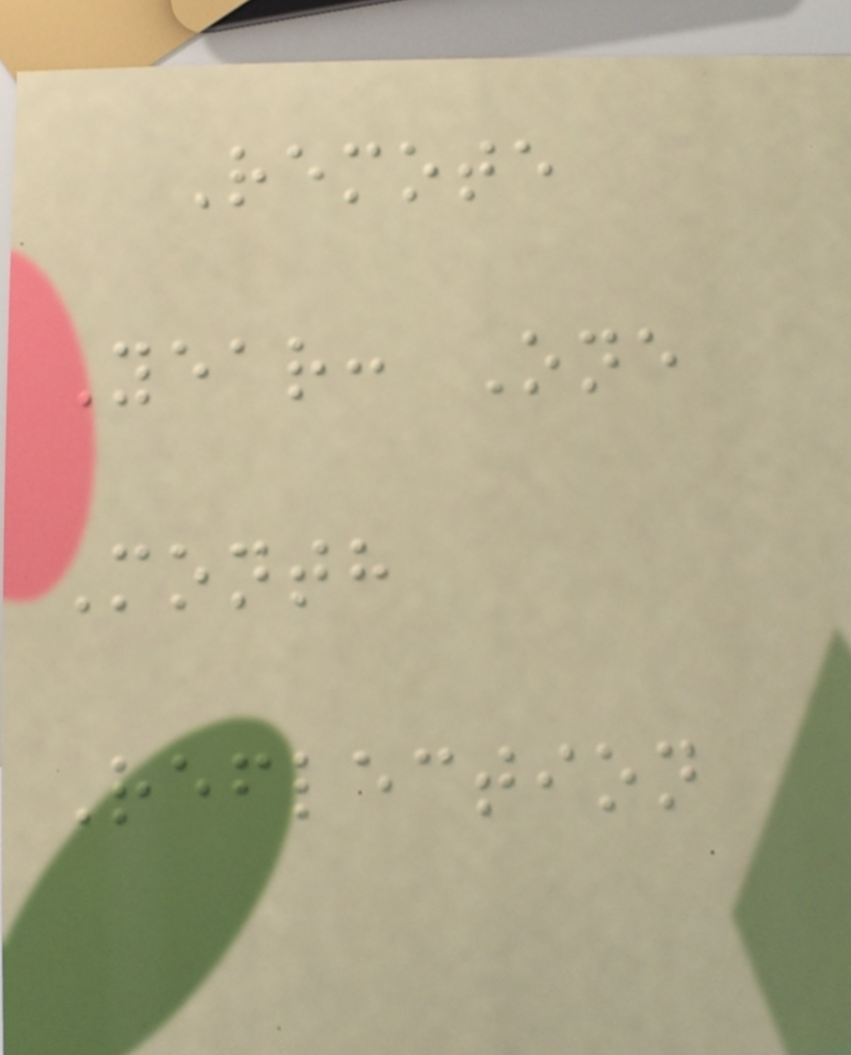Remote
Year: One
Month
Reflection
